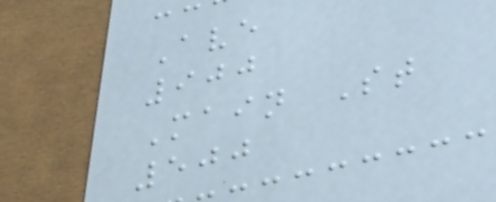Ave
900
Main St
500
